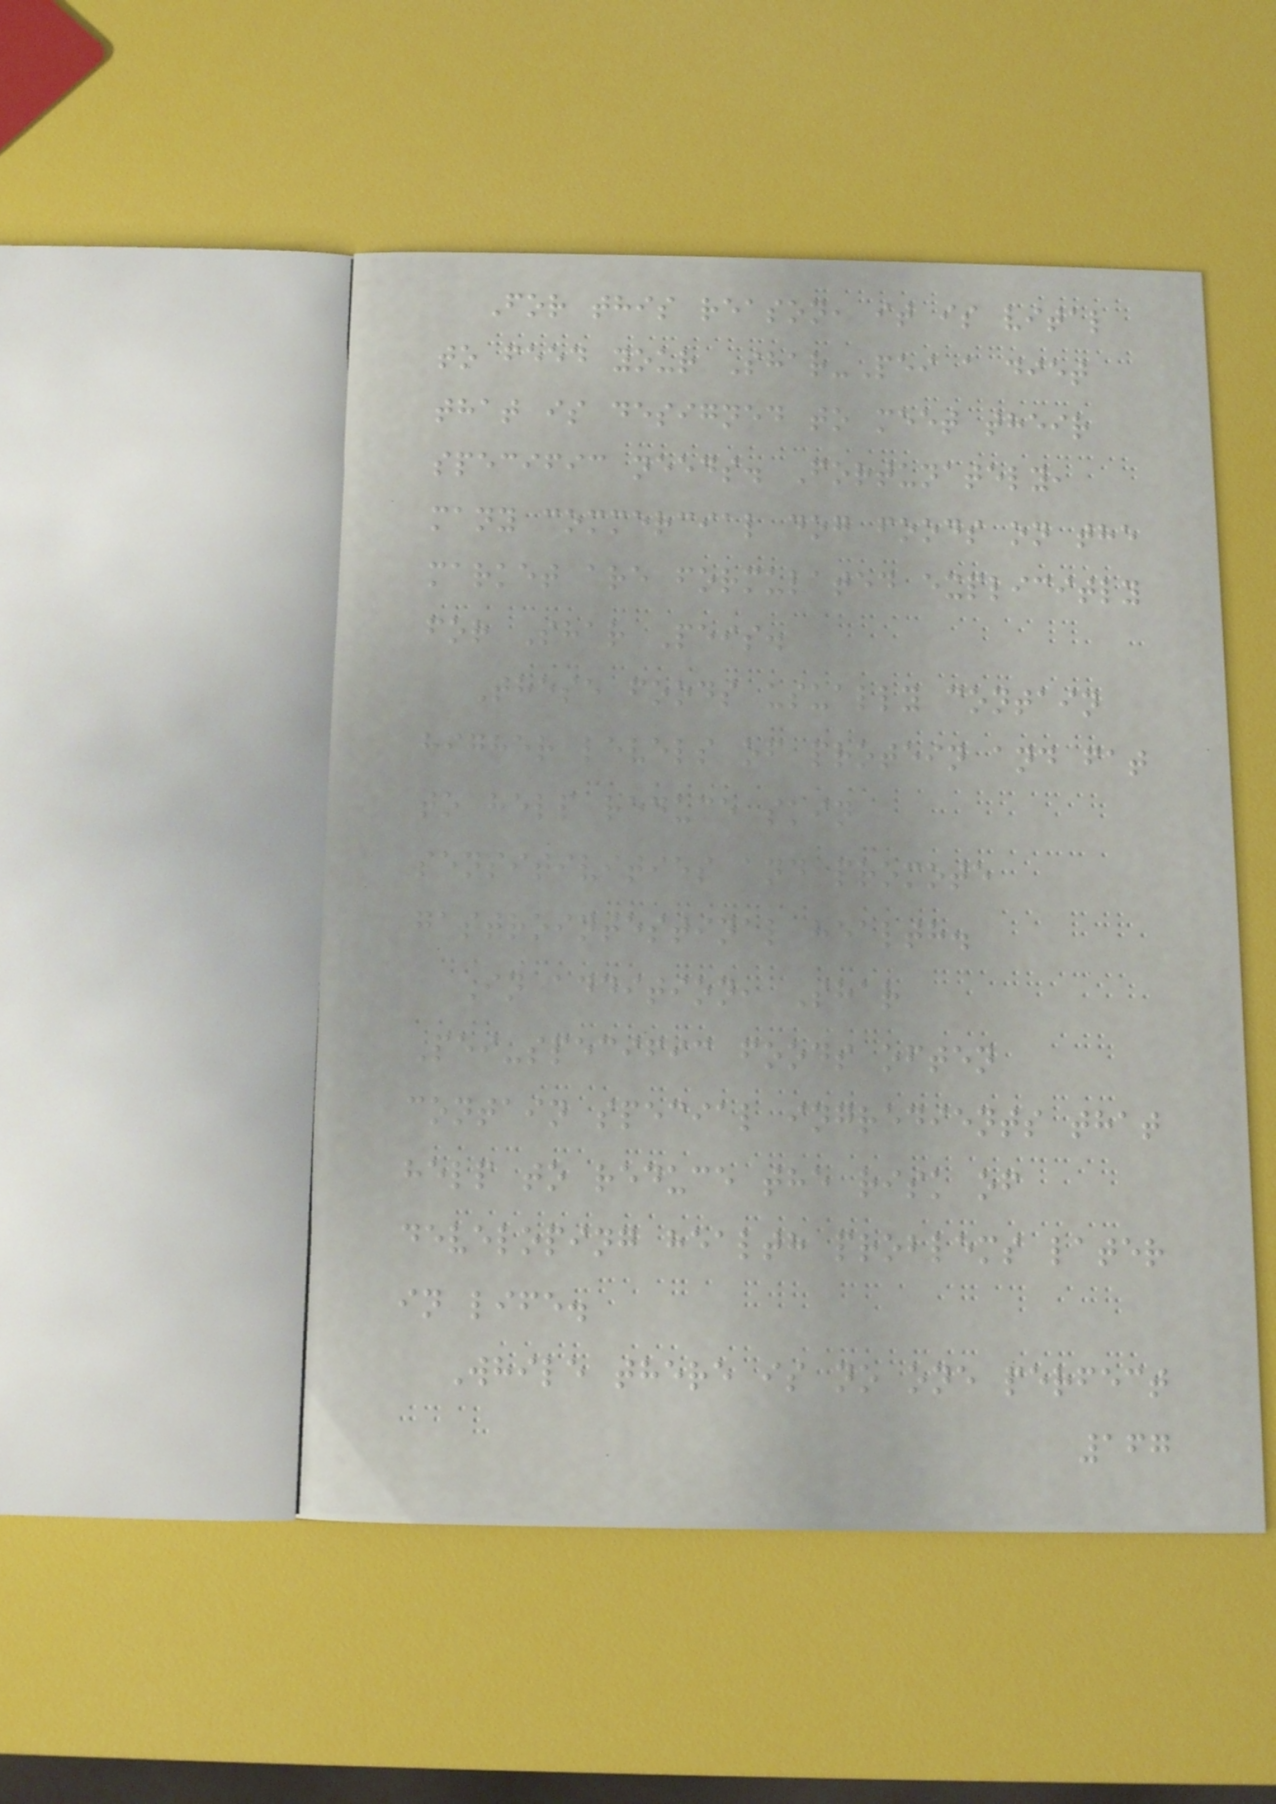For this reason, it is vital
to feed your Shar-Pei a diet
that is designed to meet their
specific needs. Fortunately,
many commercial dog foods on the
market are formulated explicitly
for Shar Peis.
These foods usually contain
higher levels of protein and fat
to help reduce skin
sensitivities and promote
gastrointestinal health.
In addition, Shar
Pei-specific foods often
contain special ingredients that
help to reduce the risk of
developing health problems later
in life.
While there is no one perfect
167
